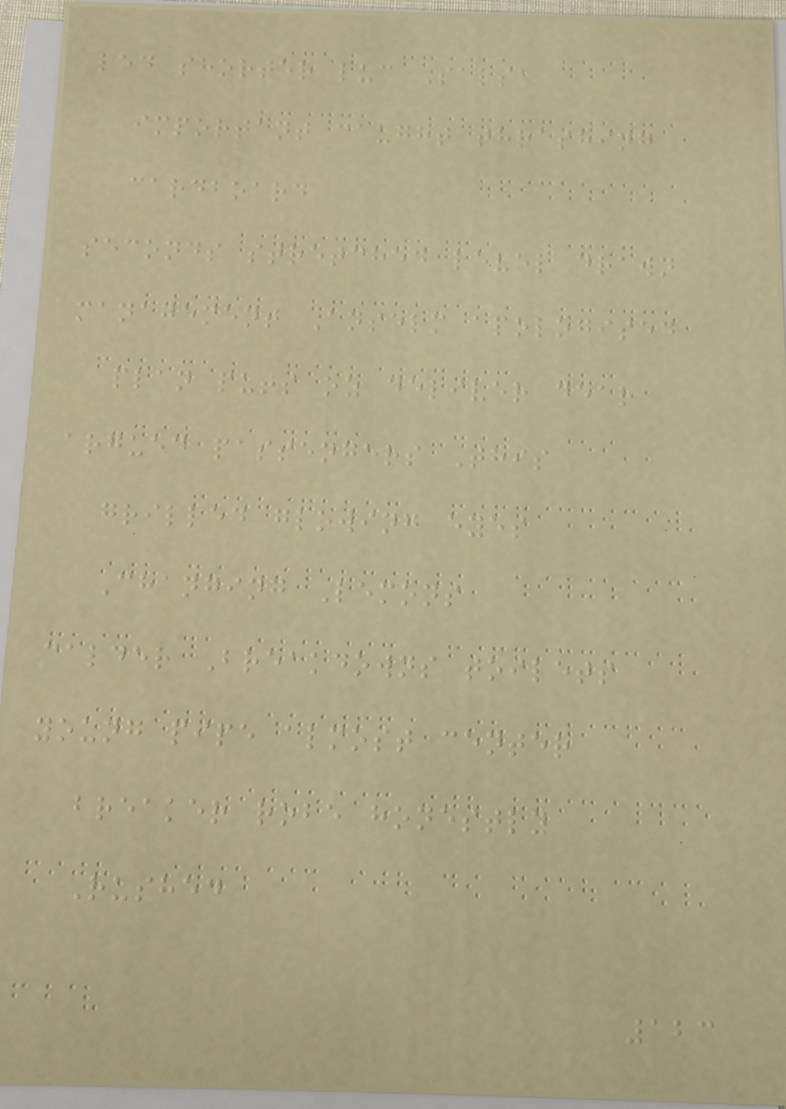led shorter luc Salsa
important caught thrashing
cardboard
seconds stretched level drawn
management Anselm apologised
plan puts oz deliver dear
argued passengers This
grilled glowing eyes
Changing Lemons
calder Breakdowns toilets
young pipe almost center
breaker robe honestly
Rushed
123
